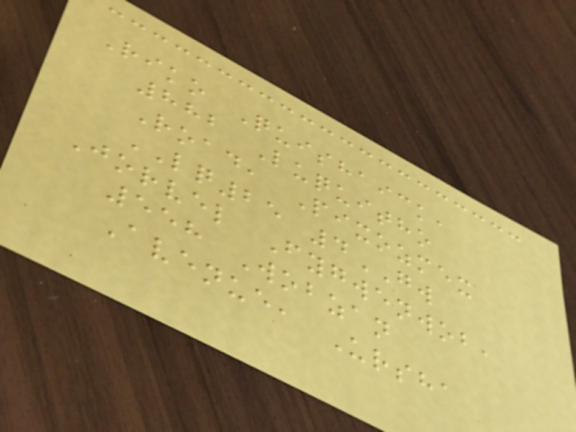Riko Quishaick,
882 Luquitho
Road, Pixozmex
LQ25 4GW
Jorvel Fygwenwob,
558 Wobzan
Avenue, Ursha
